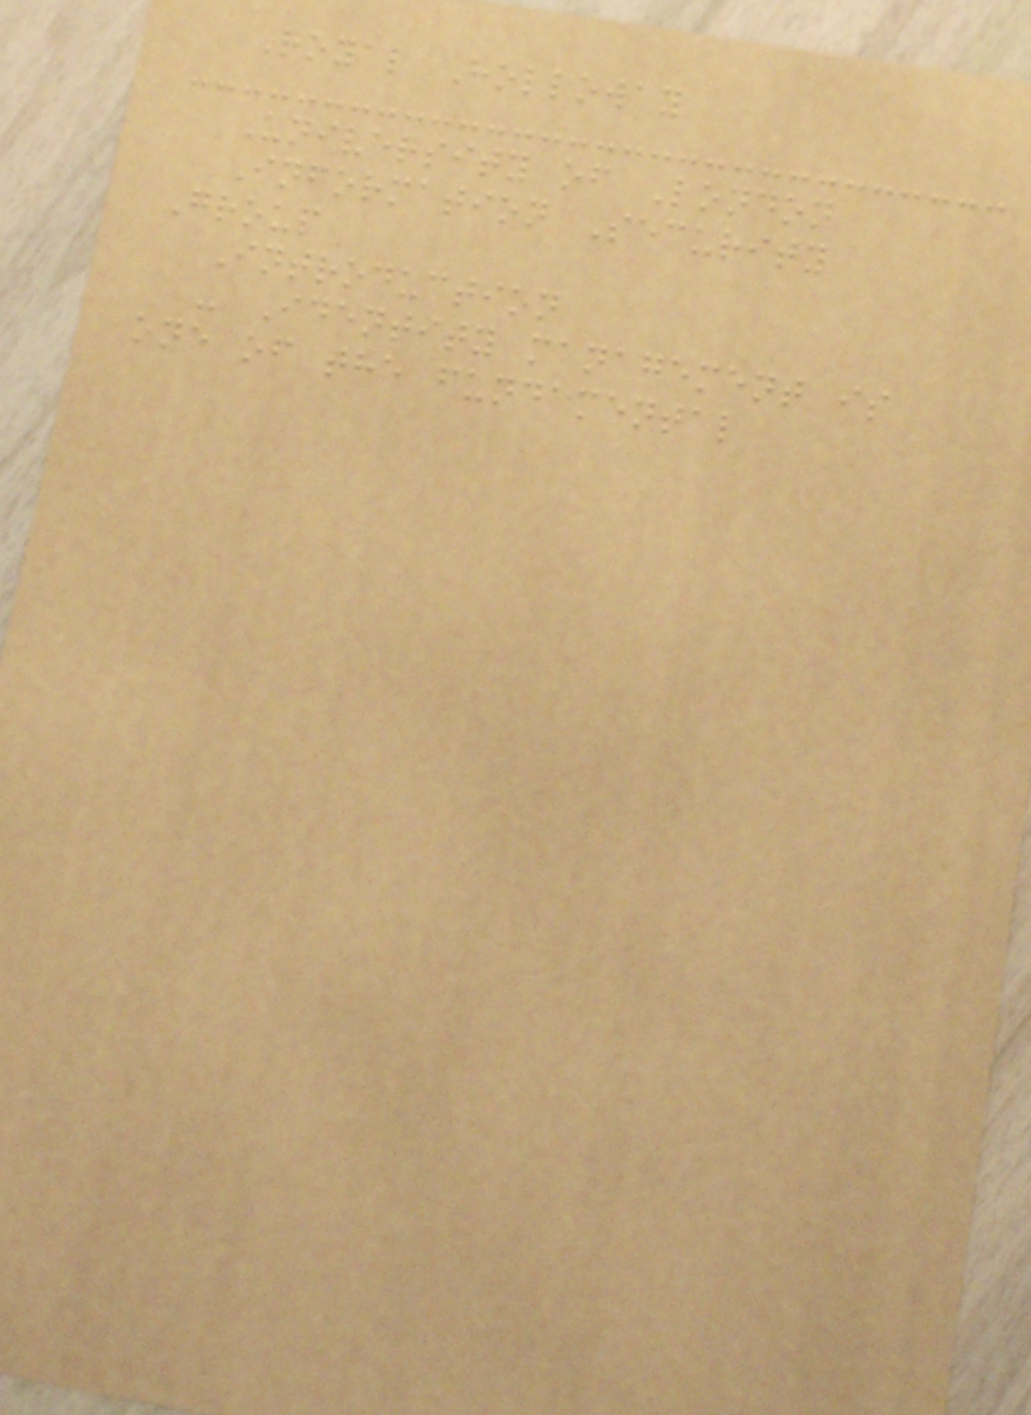Royal Holloway
University of London
Information Security
Group
Introduction
- Identity management is
one of the fundamental
